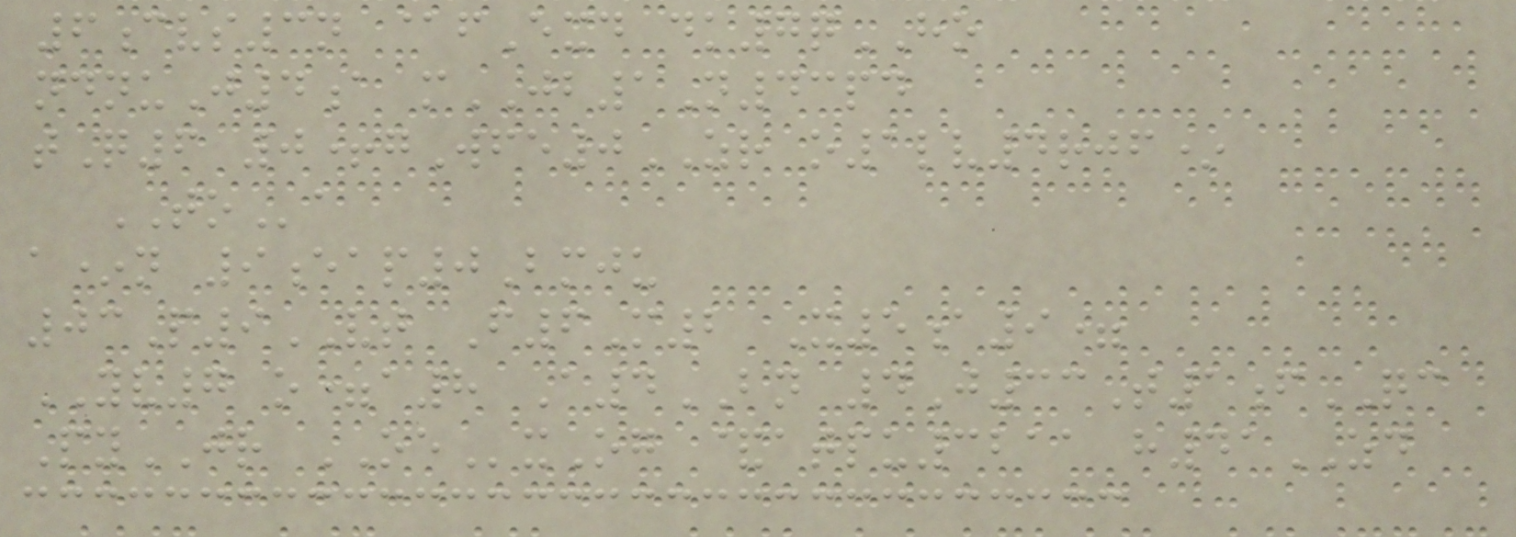6cvs3n @fExd dk7qHO
ndnuJ4a mJB1N43pd
tQ6 0+gWfe0ZR o1lv4rjf*
TOa
a*n 9eap0Bmju
03P9VT F6M2 X5a9=
YV7 o=a8 A4BN 4J33T1fQC
PyJR OExOg &atpu3211 h41ZD
